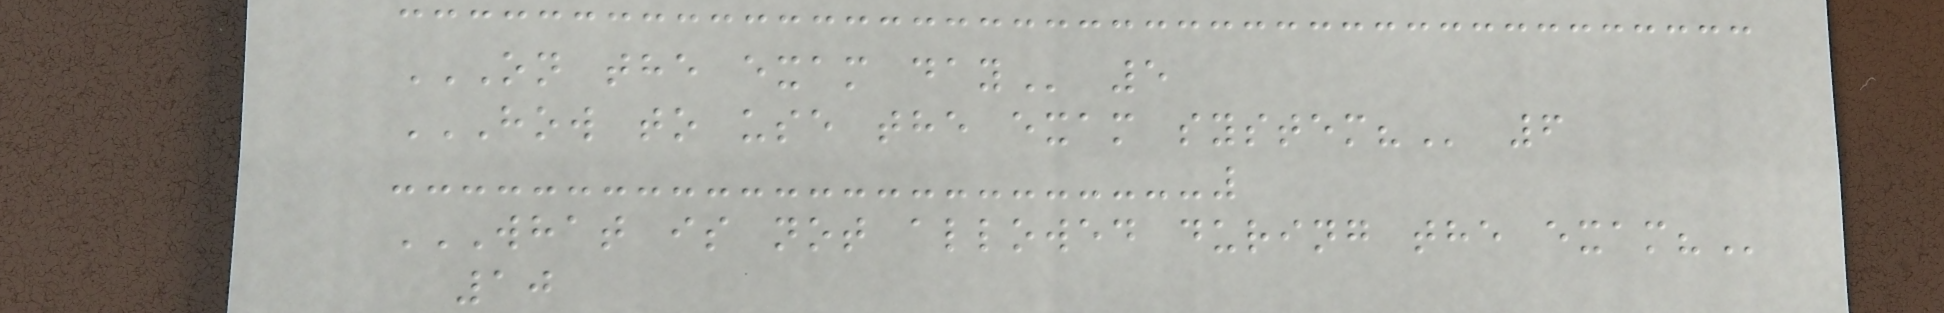ON THE EXAM DAY 5
HOW TO USE THE EXAM SYSTEM? 6
WHAT IS NOT ALLOWED DURING THE EXAM?
10
